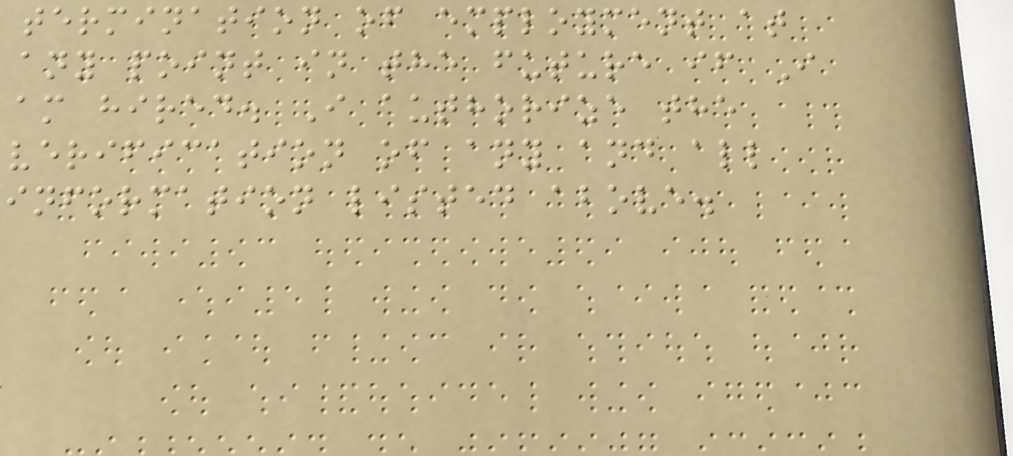termination of employment at
any point in the future if I
am hired. I authorize the
verification of any and all
information listed above.
